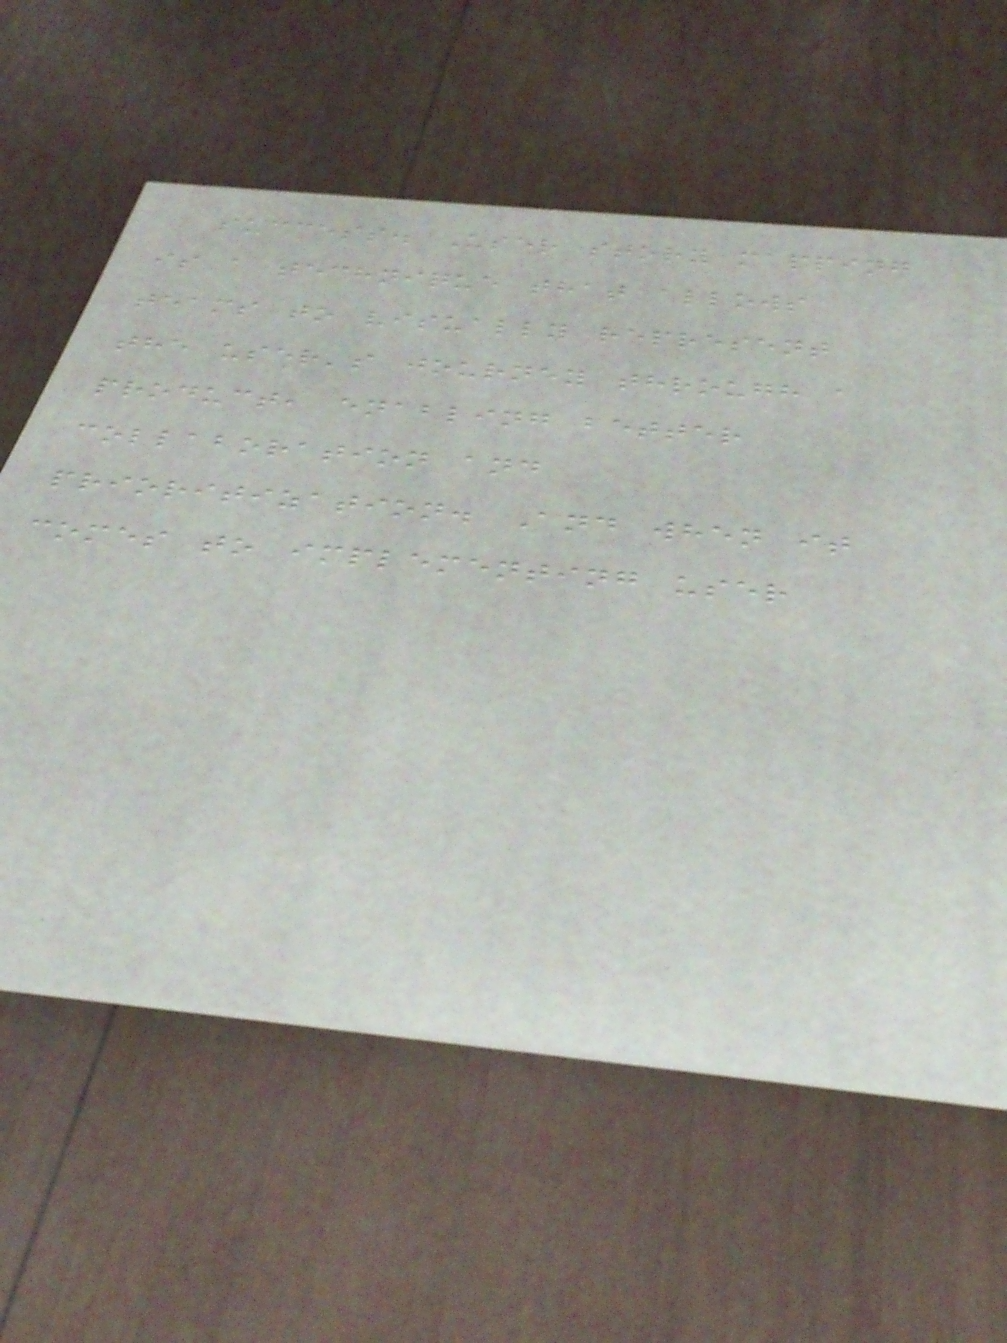success. User story mapping
is a technique that allows
teams to visually represent
the user's journey through a
product, enabling better
collaboration and
prioritization. And when it
comes to implementing user
